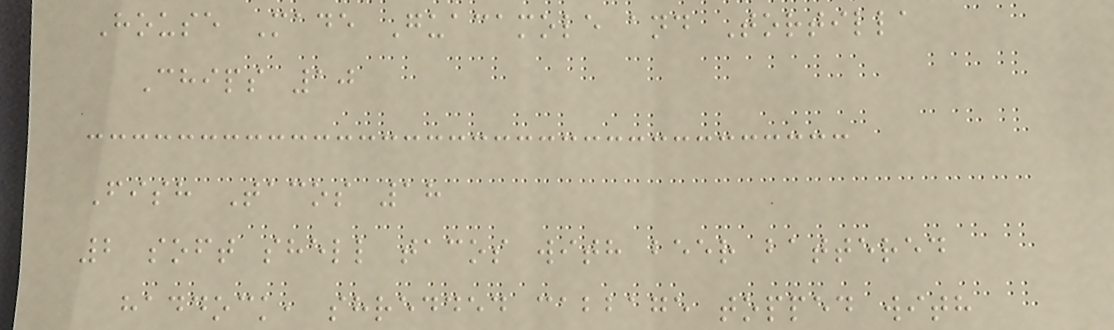House Made Guacamole and Tortilla
Chips 10
Fish Tacos 18
2 soft shell tacos with beer battered
haddock, shredded cabbage topped with
